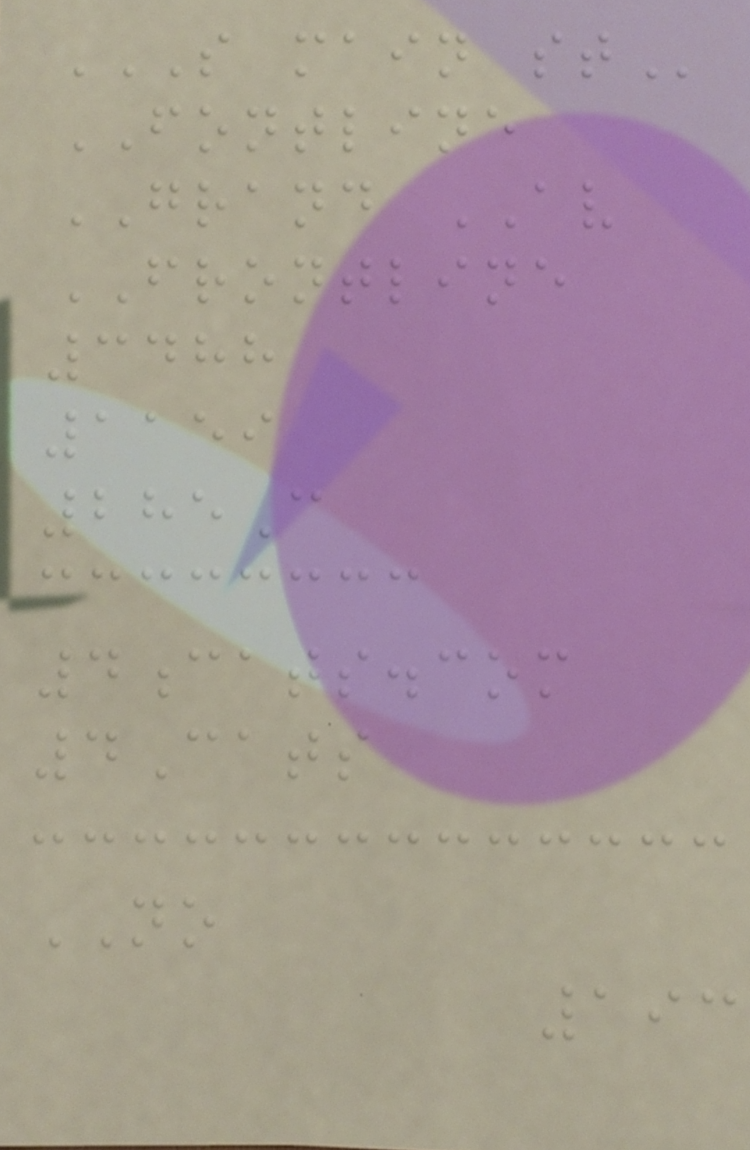S MAIN ST
FONTLINE
GRAND AV
FRONTLINE
3488
1159
285C
4cats.com
4Cats
NO
193
